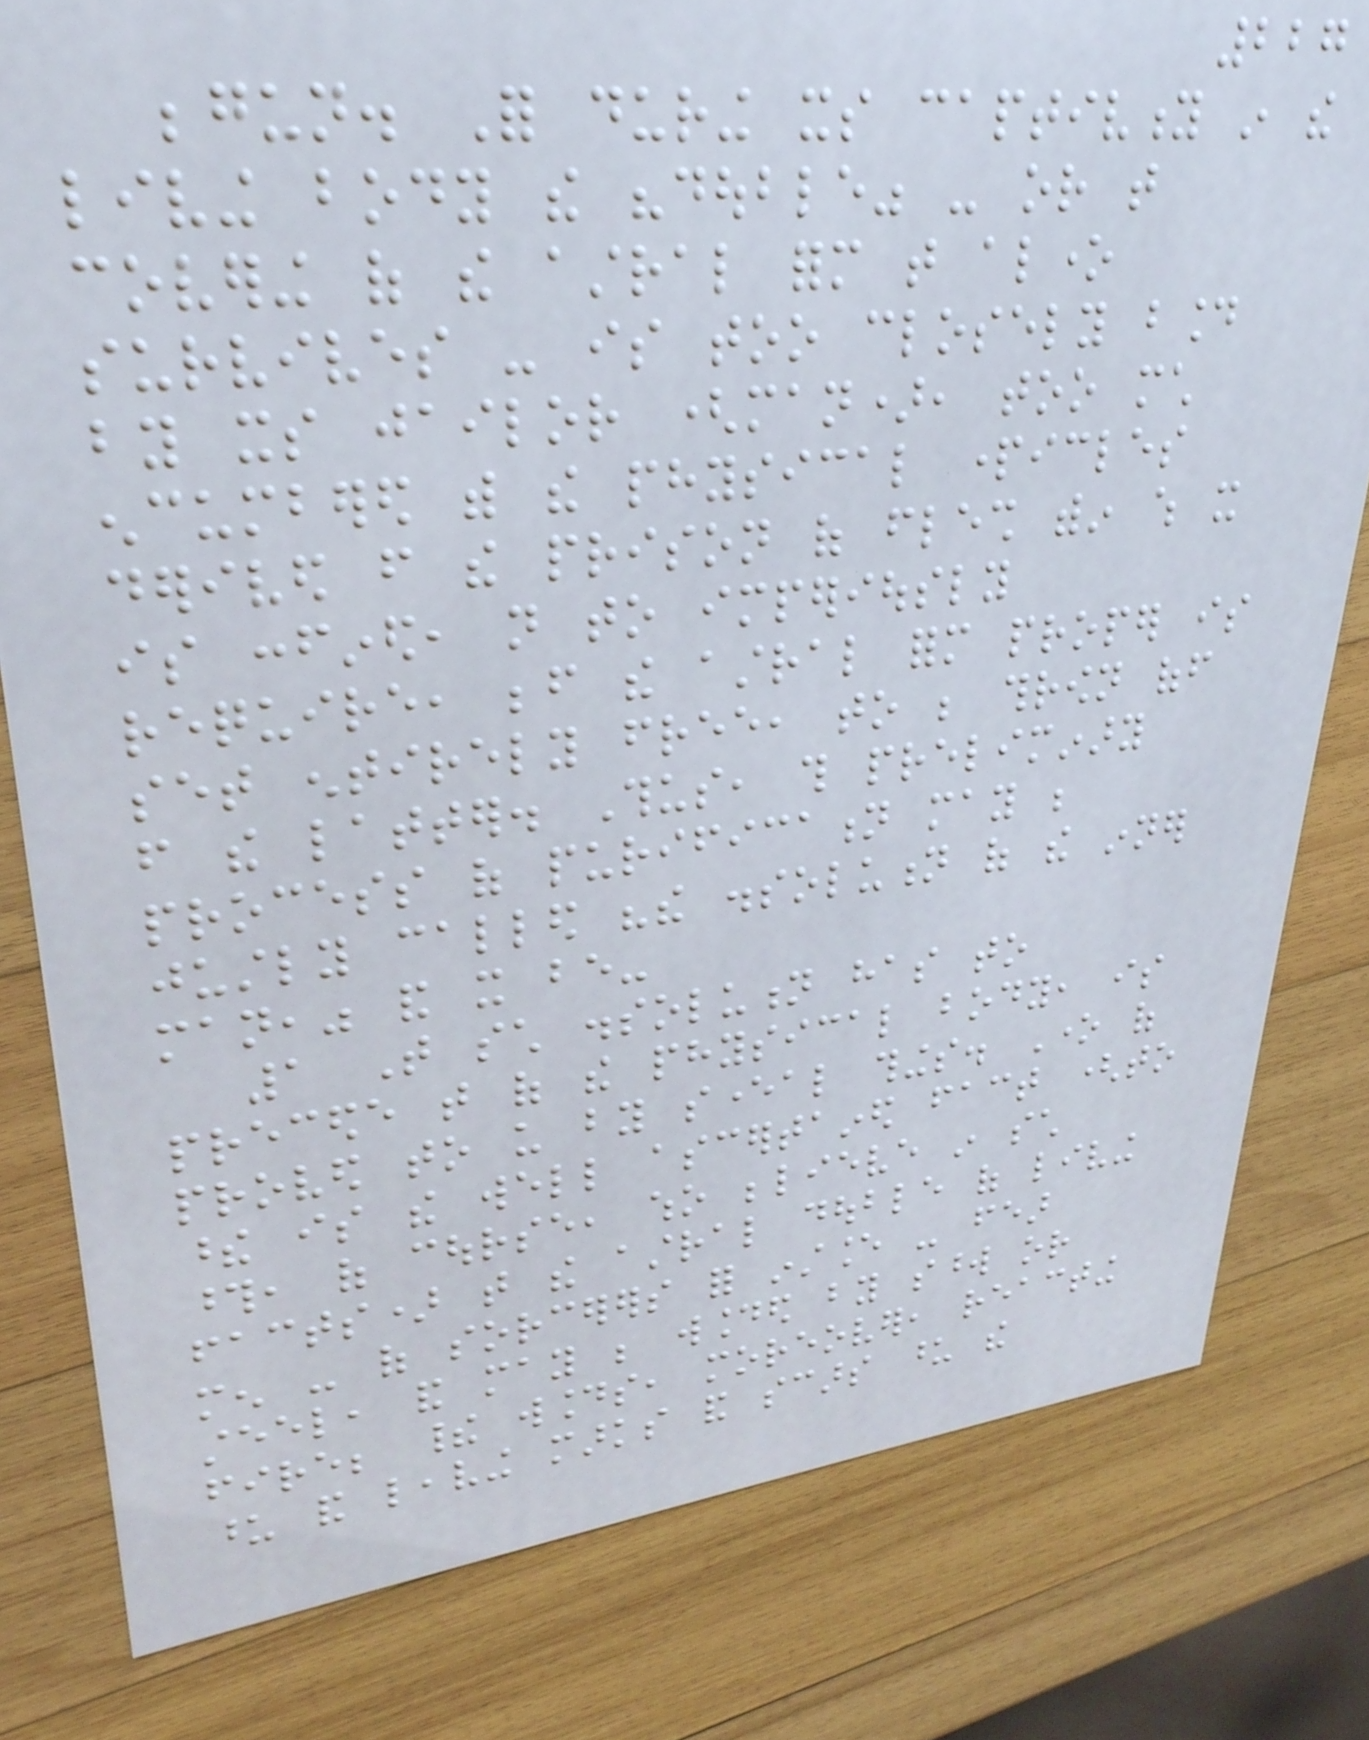227
begun. For during its captivity in the
living body the "double" - or that
covering of the astral form that alone
survives - is too closely bound
by its jailor (man), too much
encumbered with the physical particles
derived from the prison of flesh within which it
is confined, not to imperiously
require, before the astral form proper is
set entirely free, to be thrown off
from the latter. Thus, this preliminary
process of purification may be
justly called "the dissolution of the inner
man," and it be-
1 That such dissolution has to
precede that of the physical body, is
proved to us by several things. One of
these is the well ascertained fact (to
those, of course, who believe in such
facts) that the astral double of living
men - of sorcerers for instance - fear
steel, and may be wounded by sword or
fire; their wounds, moreover, reacting
upon and leaving marks and scars upon the
